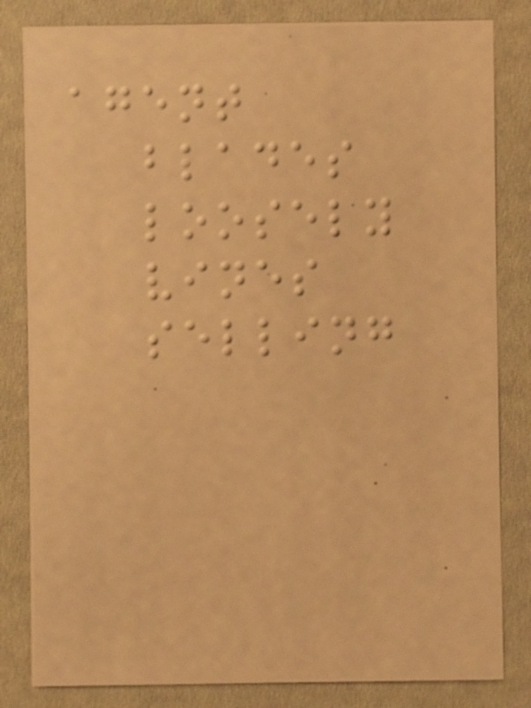agent
blades
loosely
vines
selling
